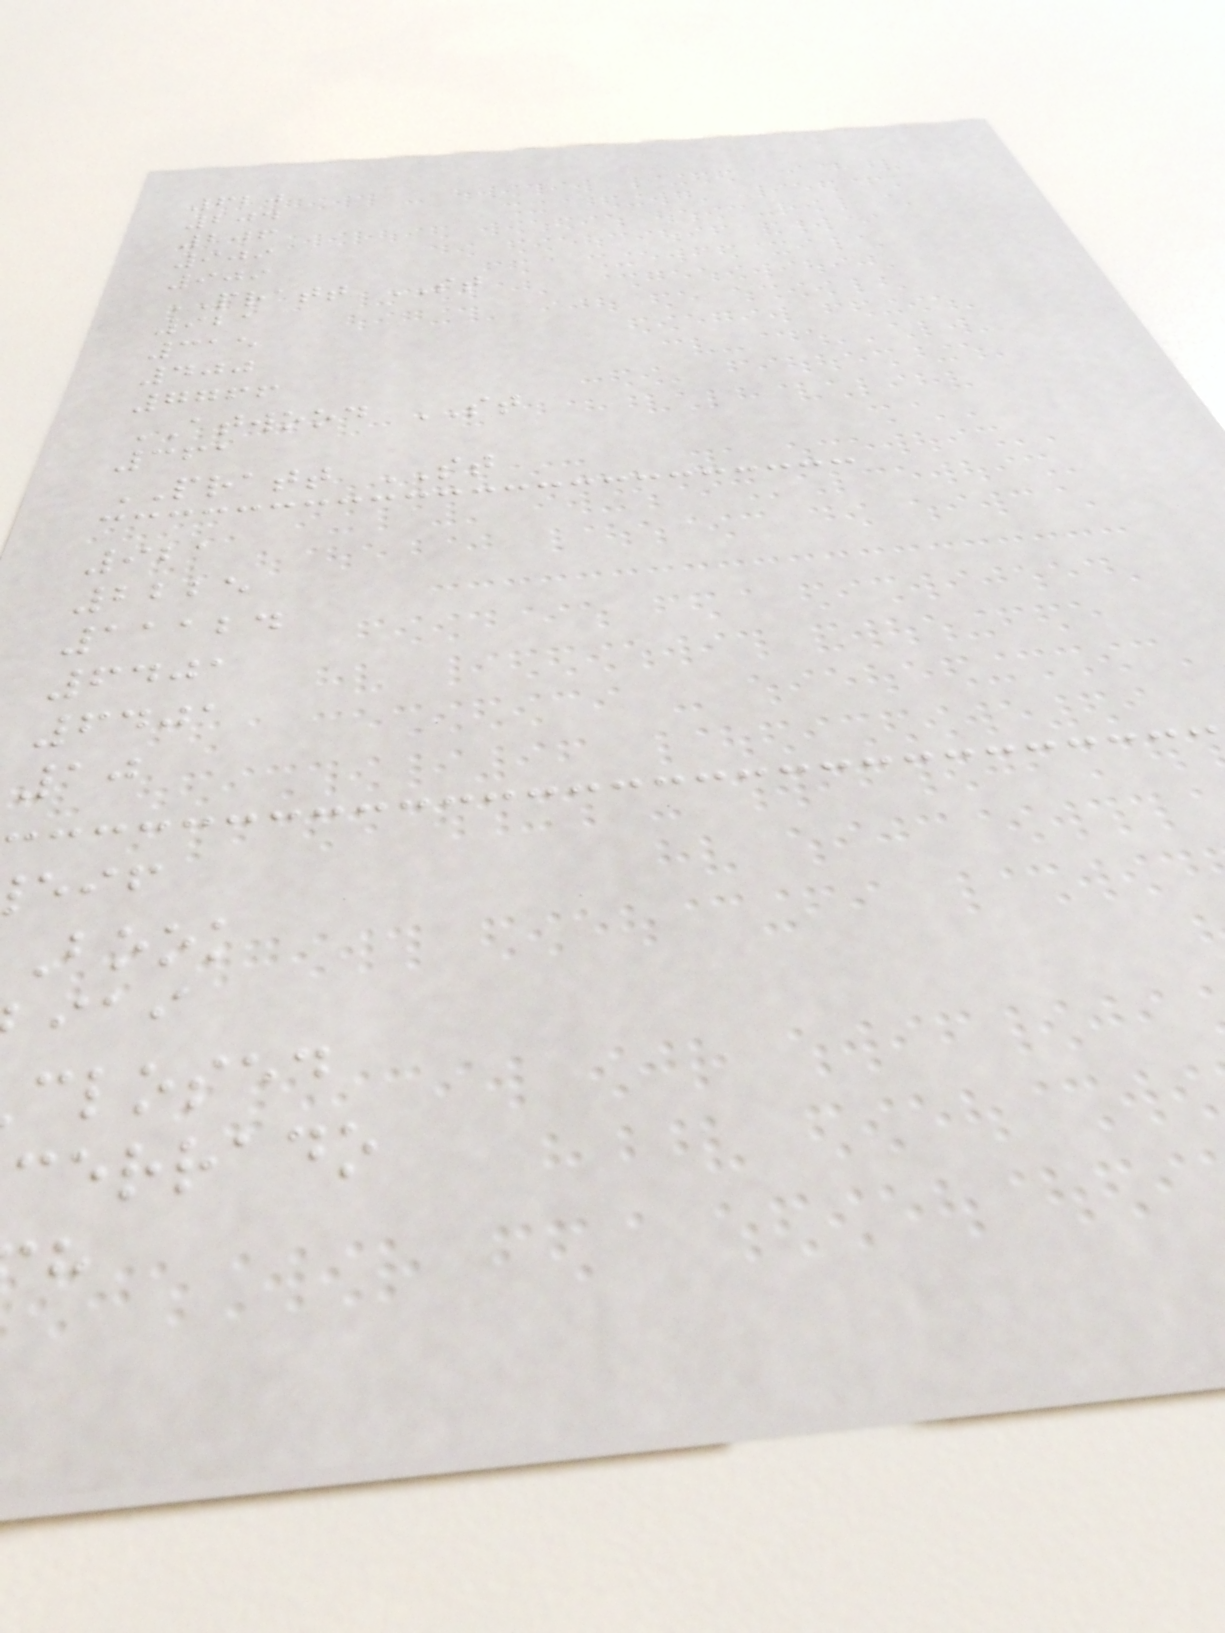620
204
206
909
909
PRATT ST
921
315
400
7766
ATWOOD ST
361
PRATT ST
921
2225
11124
6401
6401
10
book
closed
cerrado
